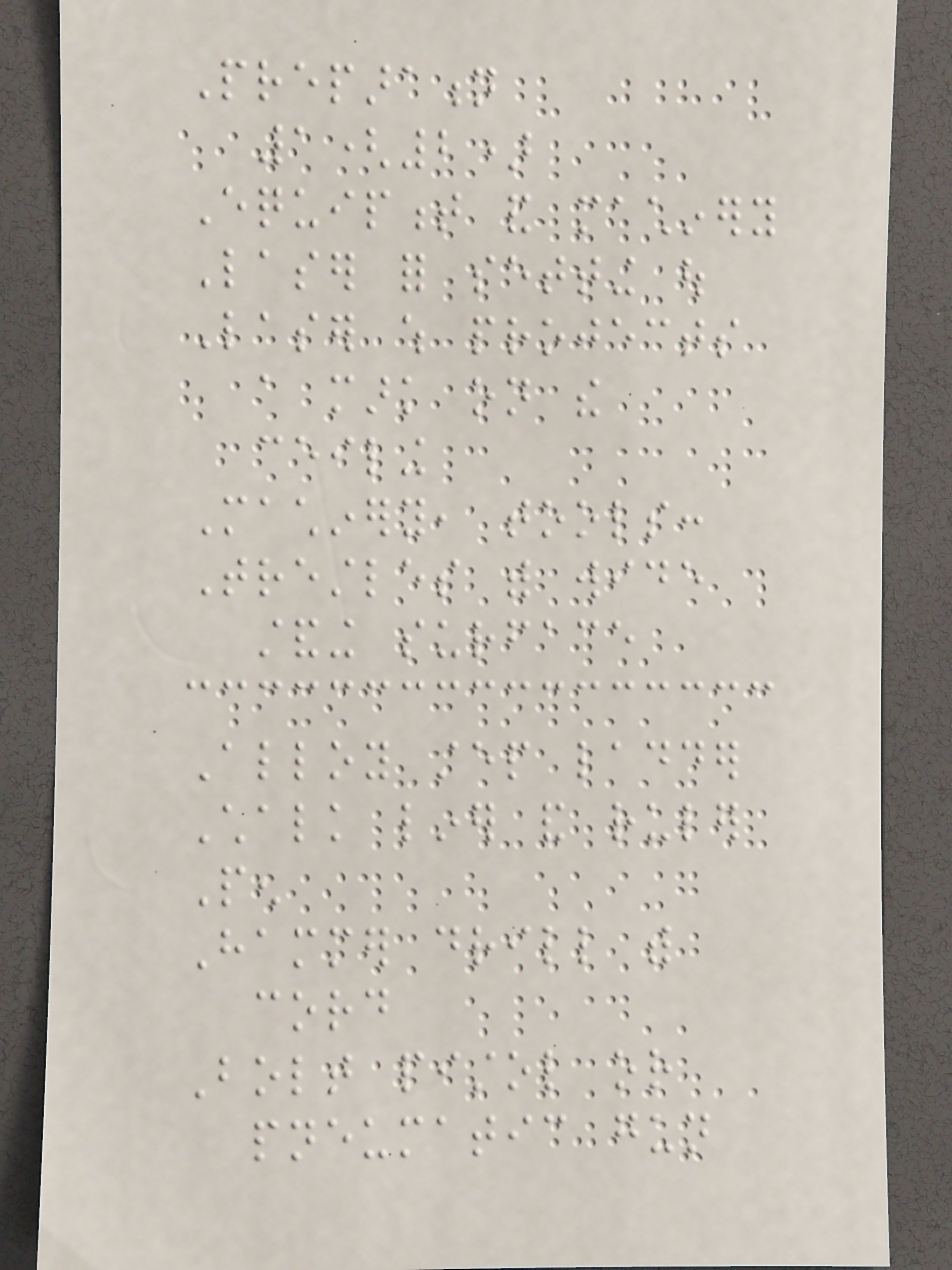Preparation
1(2)
Equipment and machinery
Laser for setting out
Laser which projects
a mark on the
ceiling
Machinery, tools:
Trestles with wide
standing surface
Alloy step ladder
Chalk liner and ruler
Pen
Hammer drill with
cord
Bolt pistol or
pneumatic gun
